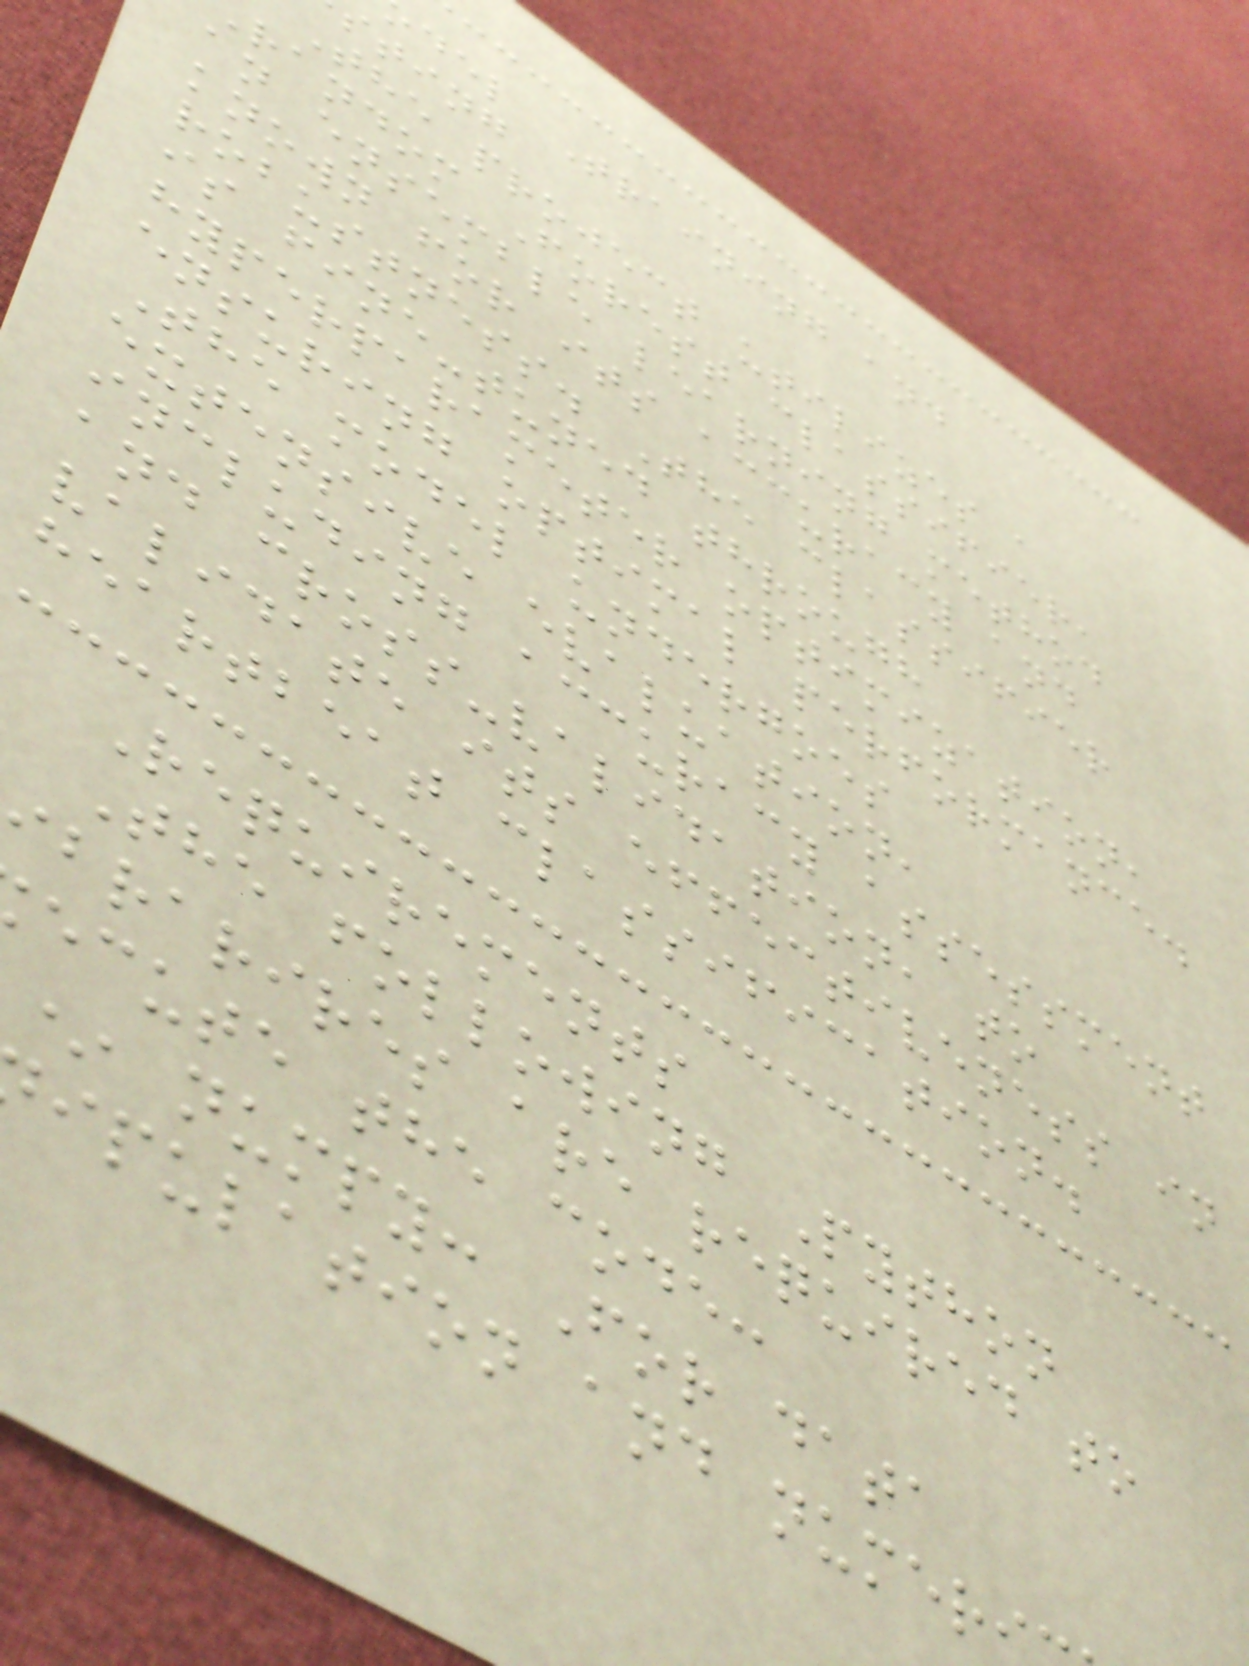del Training and
sting
The project utilizes a
random Forest classifier,
an ensemble learning method
known for its accuracy and
robustness. The classifier
is fine-tuned through
hyperparameter optimization,
ensuring optimal performance.
The model undergoes
extensive evaluation,
including accuracy assessment
and cross-validation, to
validate its effectiveness in
heartbeat classification.
Requirements
The following Python
brarires are required to
ecute the code:
* numpy: For data
ipulation and numer
